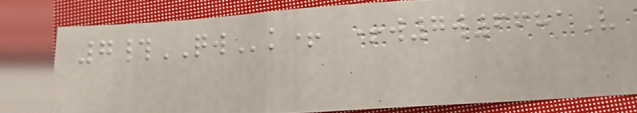7#QWk+ +w7w6681V
